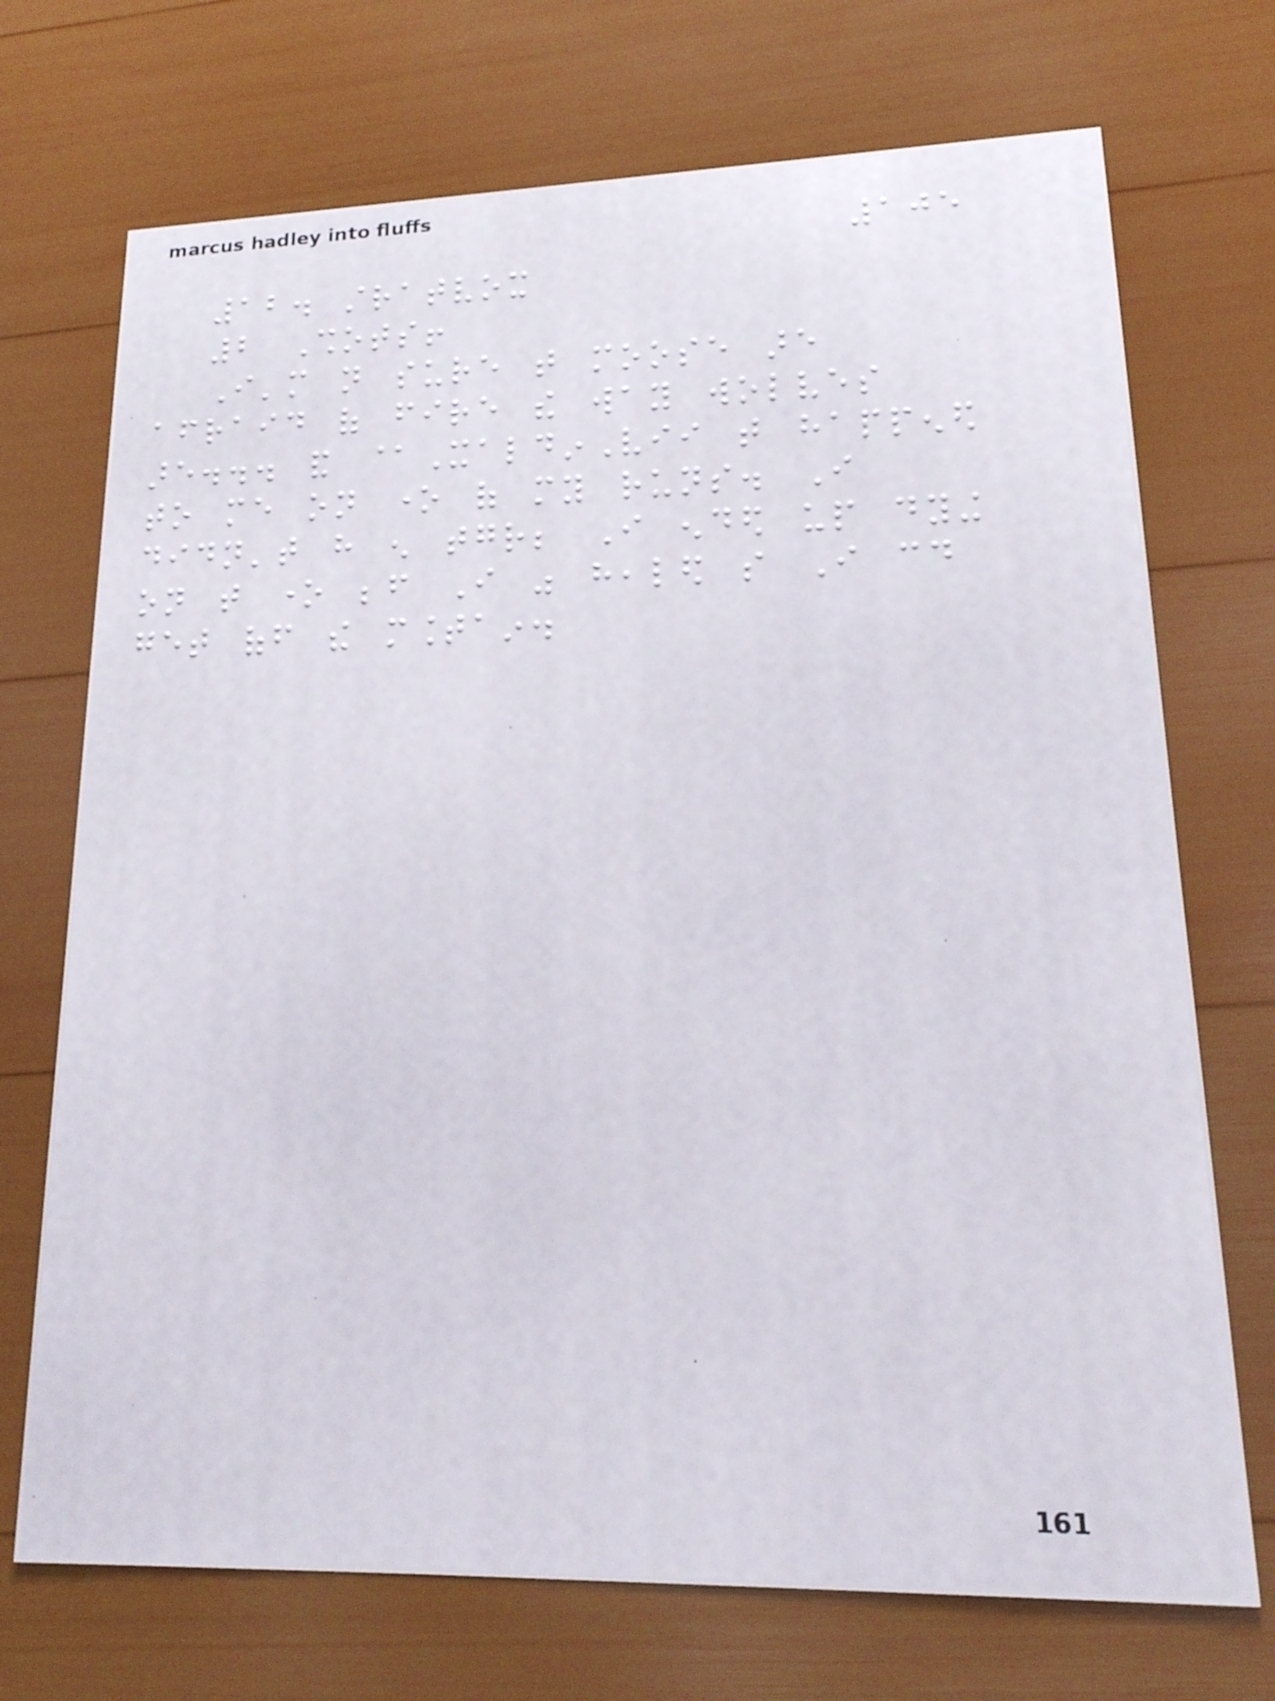105
12. stratvox
2 Shots!
I'm not sure that moose are
afraid of fire the way wolves
are... and @XaldinVii that happened
to me on one of my runs. I
didn't have enough together; I ended up dying
on that one before I was healed so I could
get off the mountain.
